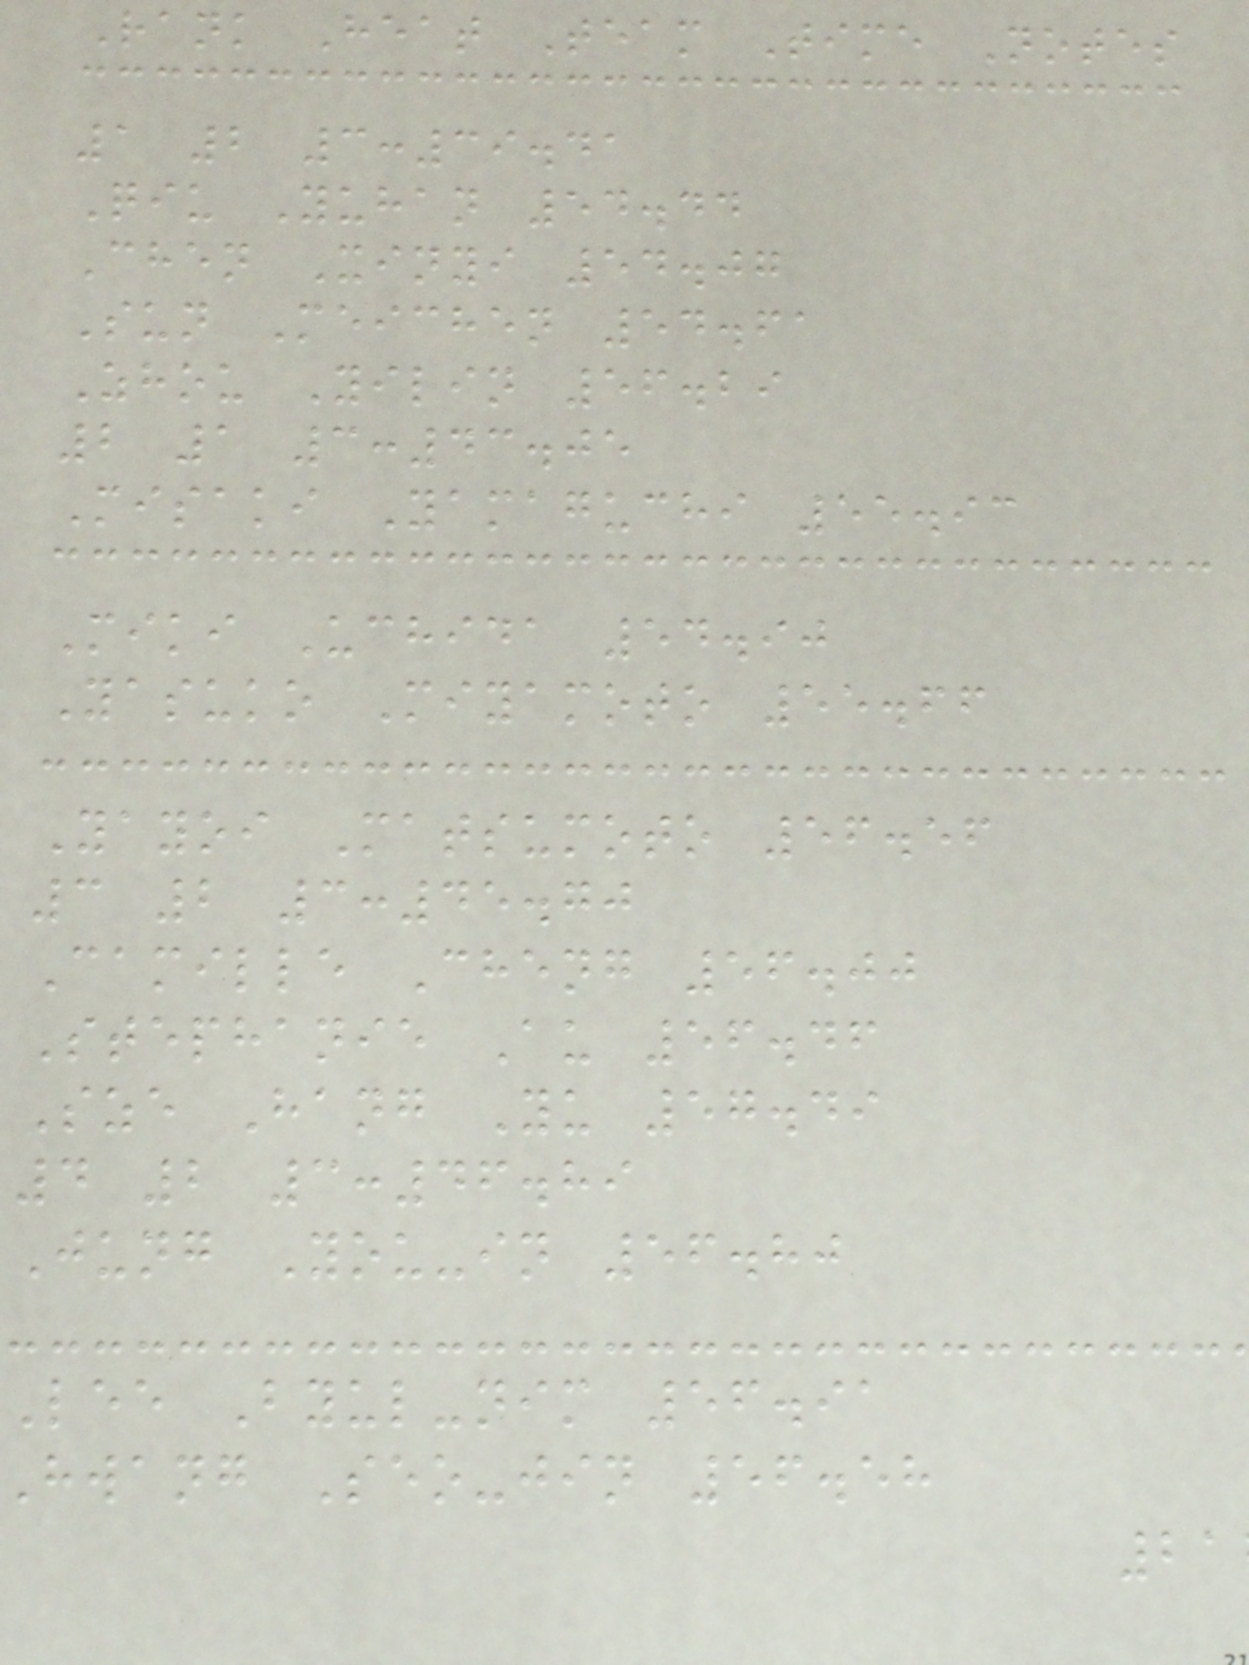Rank Heat Team Time Notes
1 2 3:39.41
Qiu Yuhan 54.44
Chen Xinyi 54.07
Sun Meichen 54.61
Zhou Yilin 56.29
2 1 3:43.05
Misaki Yamaguchi 55.93
Miki Uchida 54.90
Yasuko Miyamoto 55.66
Yayoi Matsumoto 56.56
3 2 3:45.70
Camille Cheng 56.00
Stephanie Au 56.46
Sze Hang Yu 57.49
4 2 3:46.89
Jung You-in 56.80
Lee Byul-nim 56.91
hwang Seo-jin 56.58
